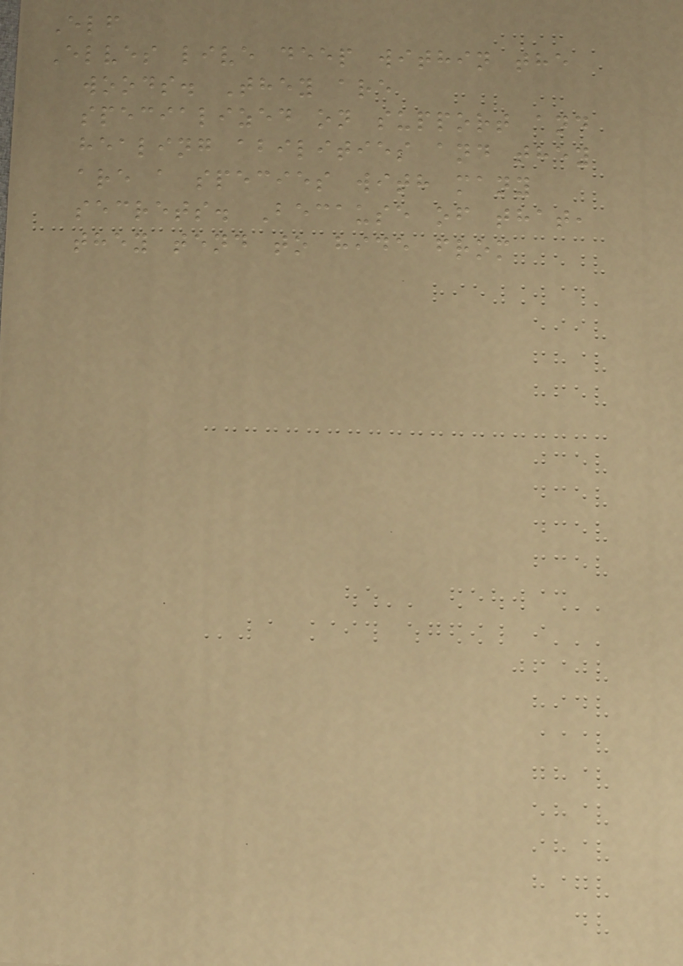Elf
Elves live deep within the
woods. They are
specialized on support and
healing abilities and they
are a species with many
secrets. Because of that,
they tend to hide from
